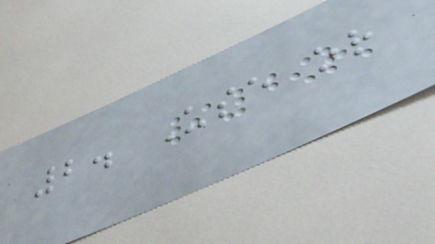2. Use or
